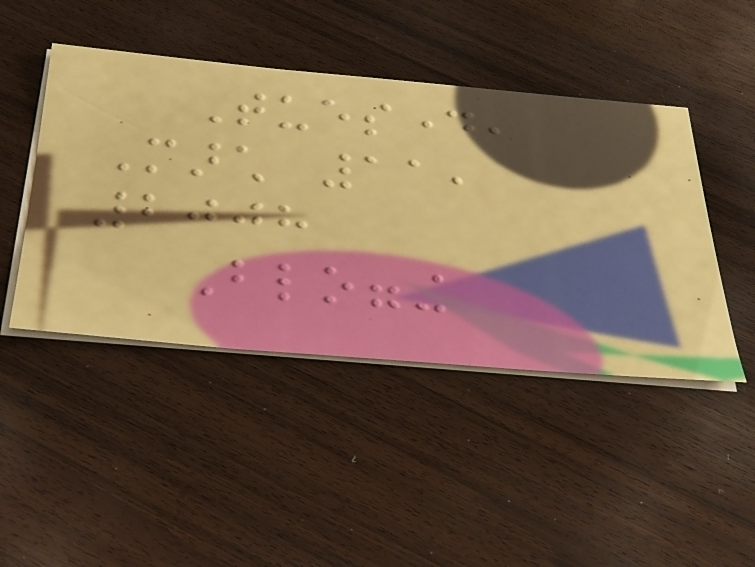Tuesday,
March 11,
2008
Blogging
